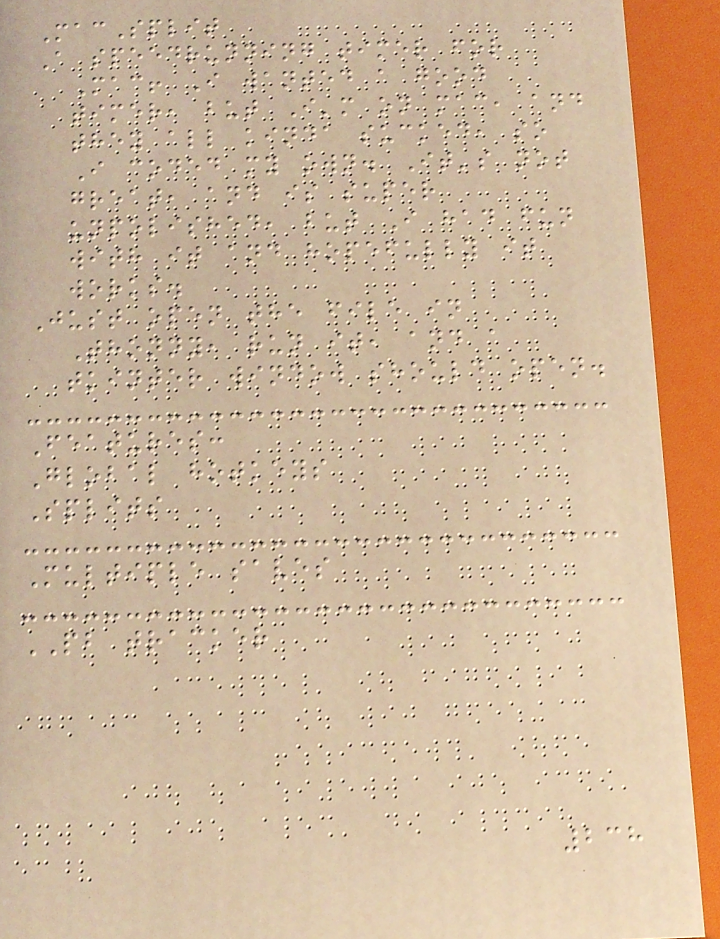MacSplit
A speedrunning timer for
Mac! I wanted a good
timer, but I'm on mac, and
they all kinda sucked, so
I coded my own. It's not
great, and is super
unpolished, but I had fun
with it and hopefully it
works.
Just open the file in
Thonny, run it, and a
tkinter window should open.
Features:
Global hotkeys
Splits
Multiple saves
PB tracker
238
